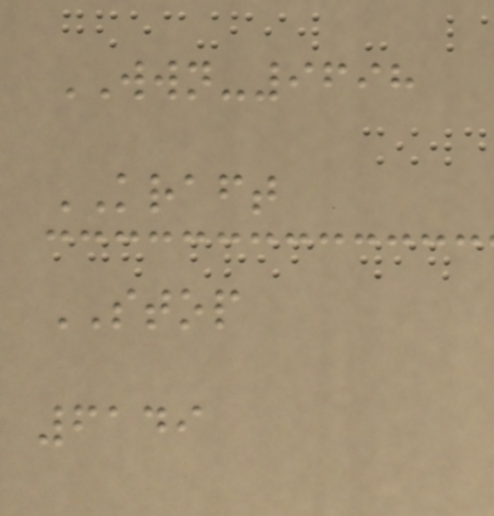WWN-9698
KRAFT
STOP
6149
